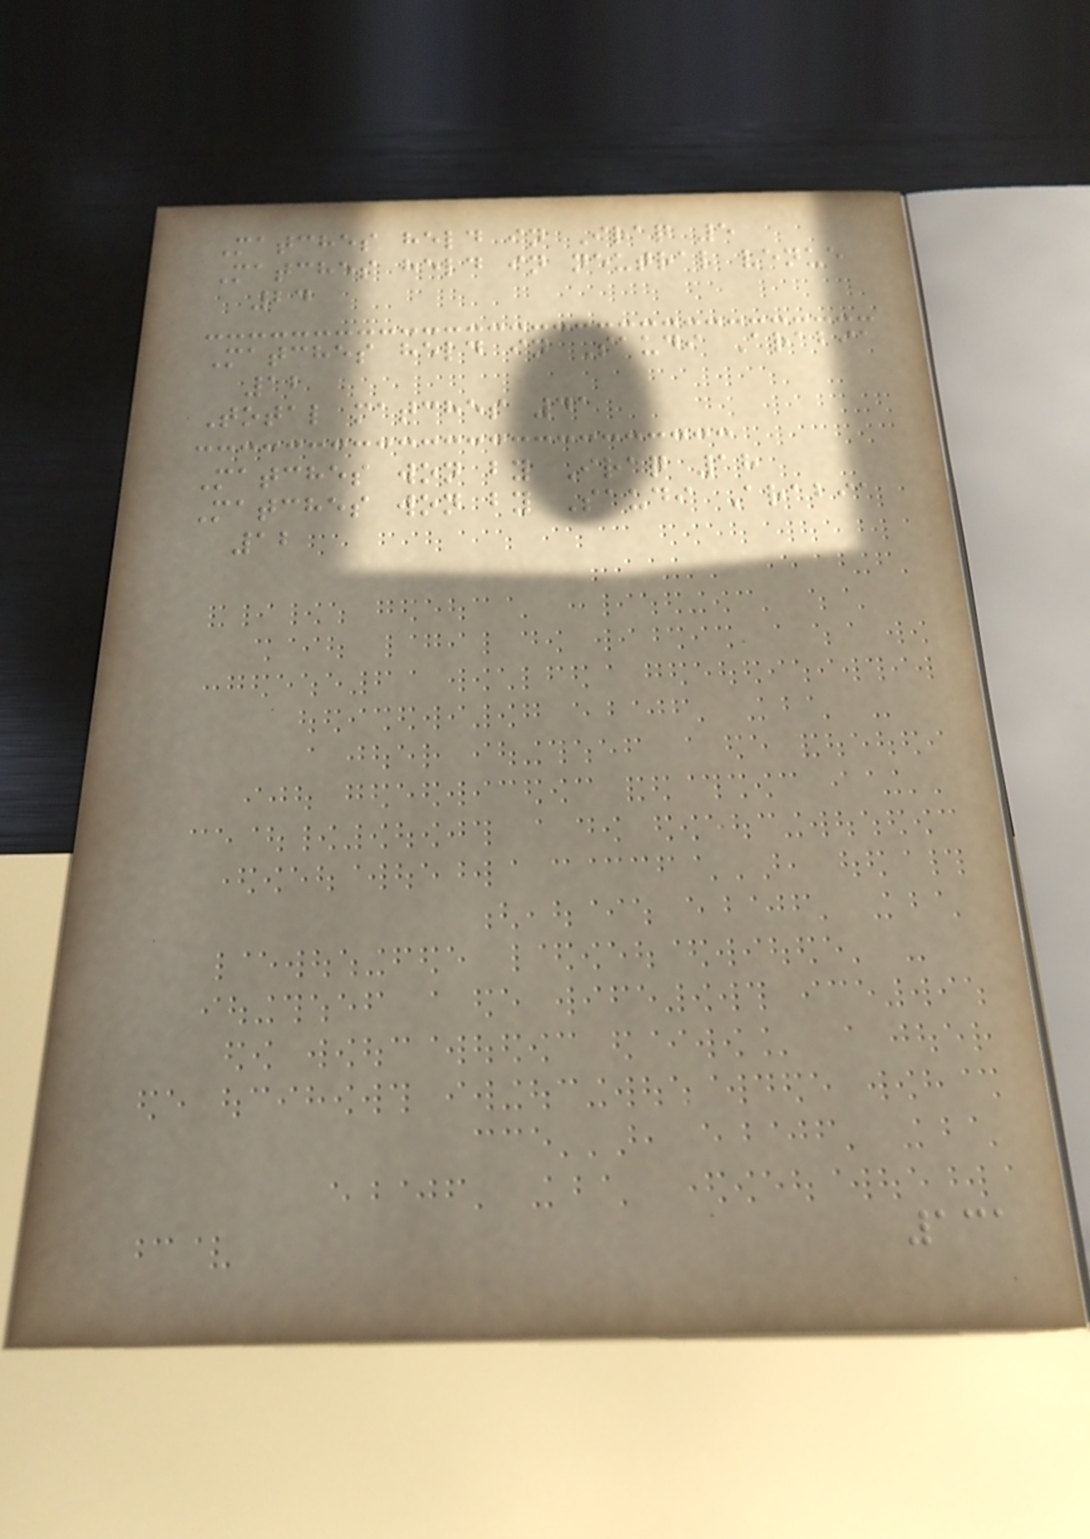Matches held in Iraq 5
Matches held in neutral venue
24
Matches held in Saudi Arabia
12
Total matches 41
Matches won by Iraq 18
Matches won by Saudi Arabia
12
131
